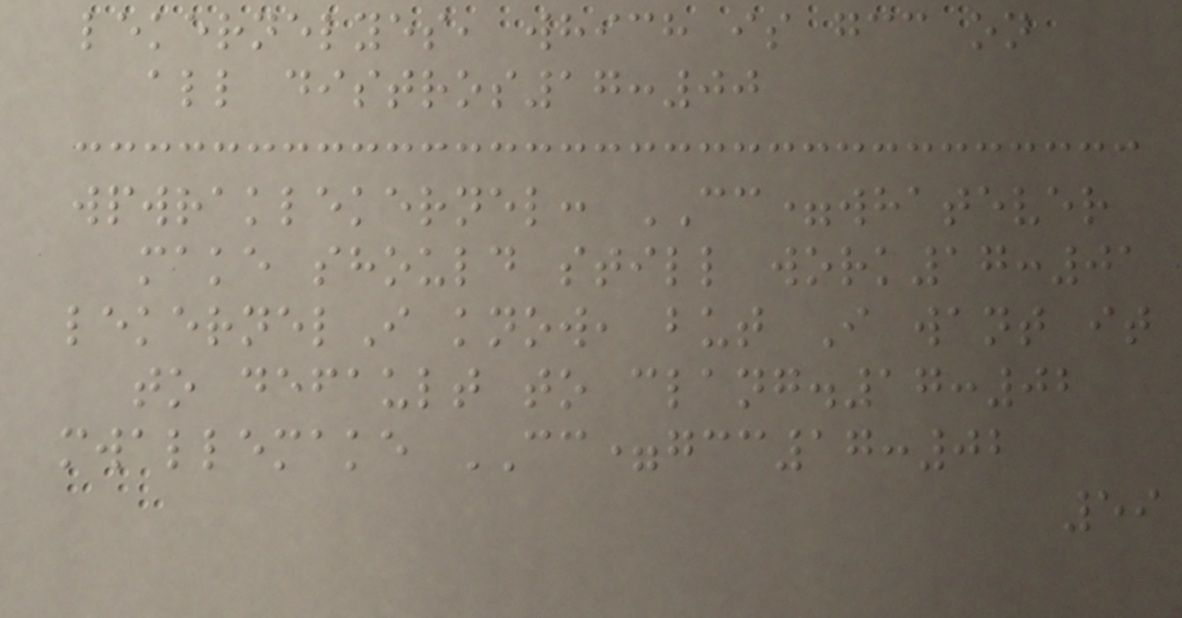lekernelyes, which is gcc on
all distros17:00
wpwraklekernel: CC=whatever
make should still work17:01
lekernelI know, but I want it
to default to clang.17:02
mwallemake CC=gcc17:02
59
